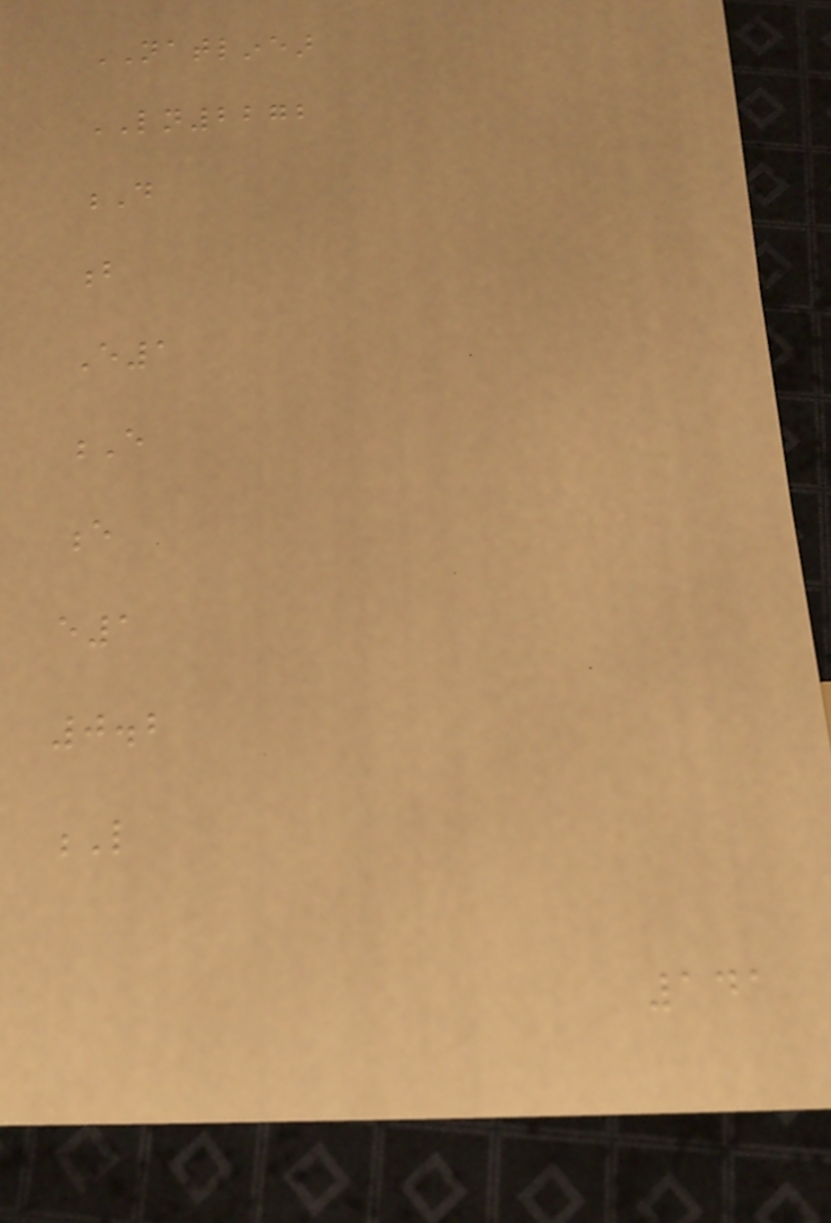NATLINEAR
LN2272
D
b
E1
E
e
e1
0.2
L
141
